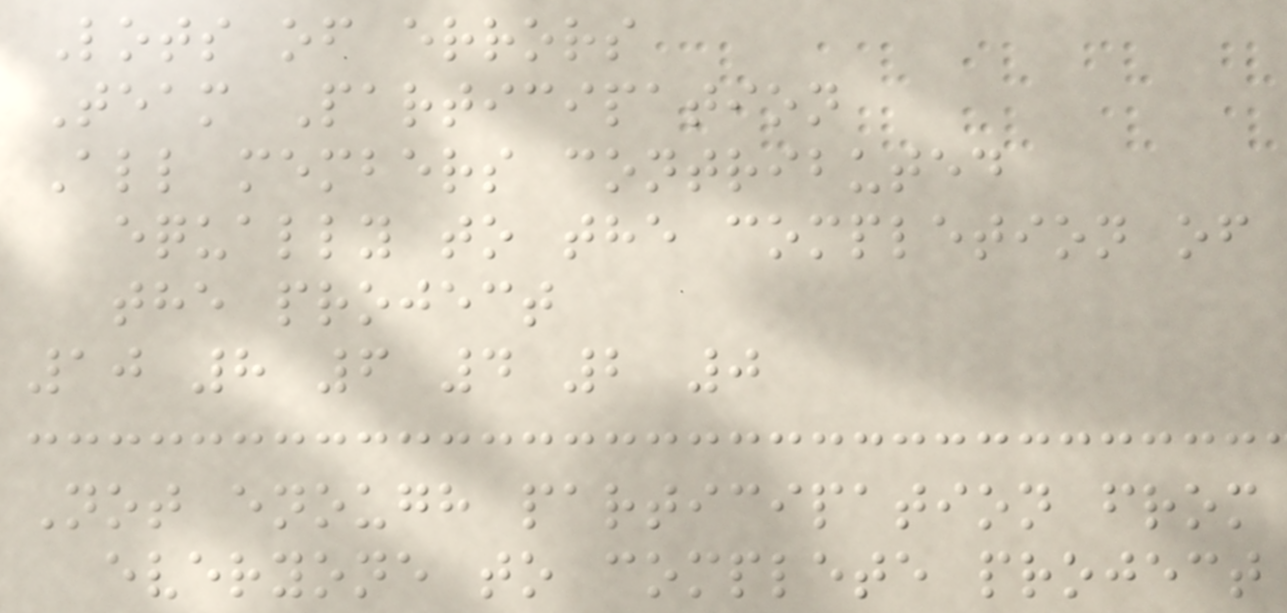Lots of errors
Team Participation
All members contributed
equally to the completion of
the project
10 8 6 4 2 0
Not enough participation from
everyone to complete project
